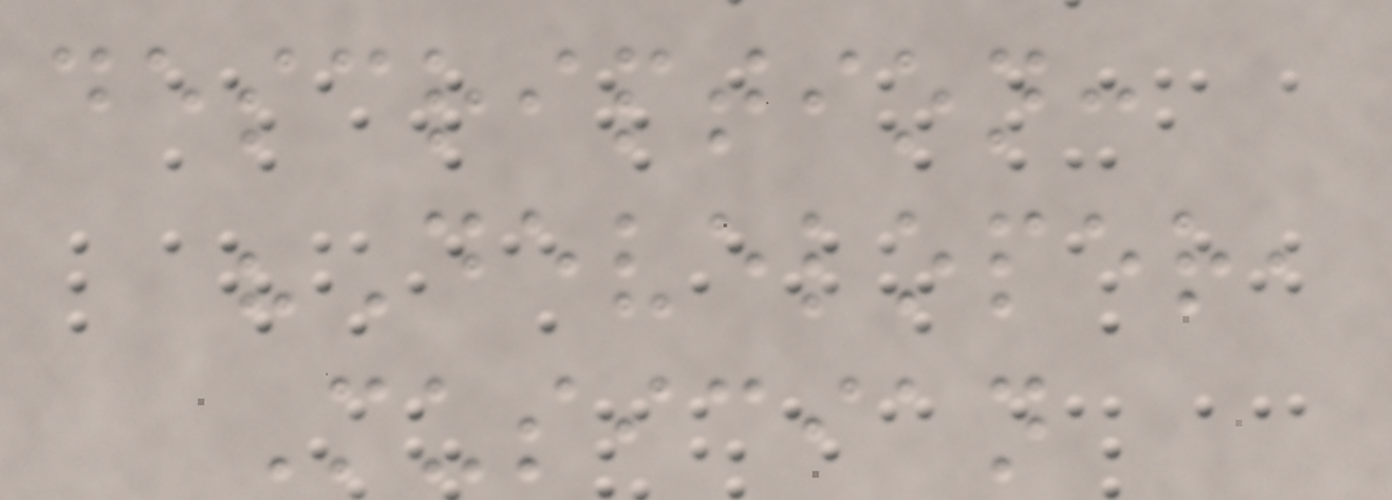description:
"Developer,
Musician
